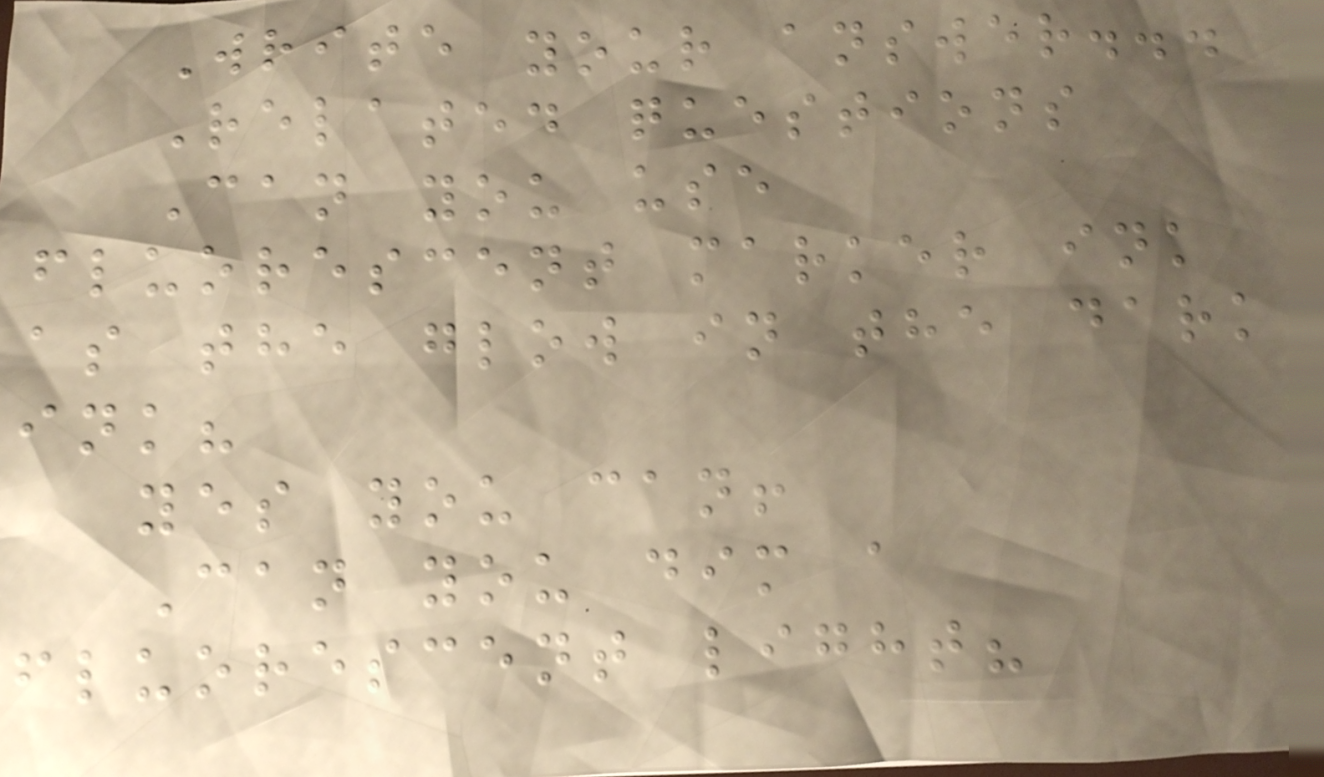Write your answer...
Related questions
Can you use
fluorescent marker ink
as the glow in the dark
ink?
yes you can!
Can you dim a
fluorescent light?
